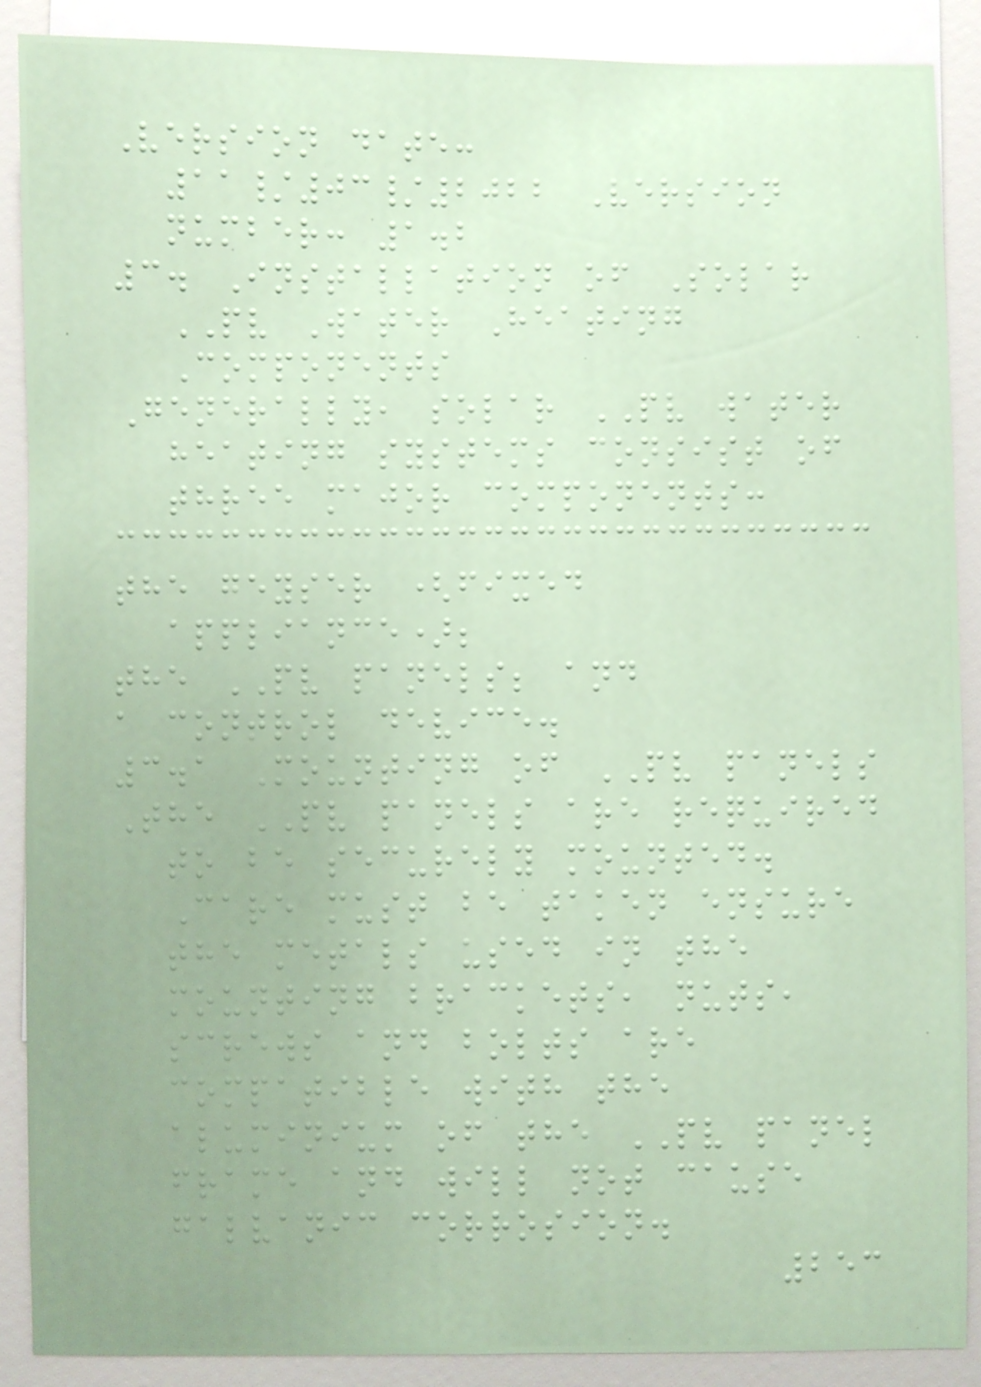Version date:
11/03/2022 Version
number: 1.2
3. Installation of Solar
PV Water Heating
Components
Generally, solar PV water
heating systems consist of
three major components:
the geyser (fixed
appliance);
the PV panels; and
a control device.
3.1 Mounting of PV panels
The PV panels are required
to be securely mounted.
Care must be taken ensure
the metals used in the
mounting brackets, nuts,
screws and bolts are
compatible with the
aluminium of the PV panel
frame and will not cause
galvanic corrosion.
253
